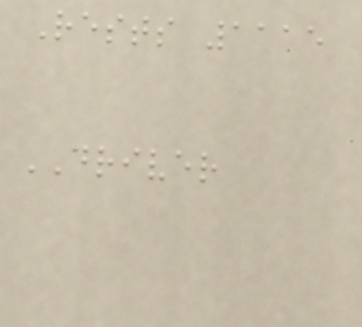Rests 1115
DRIVER
